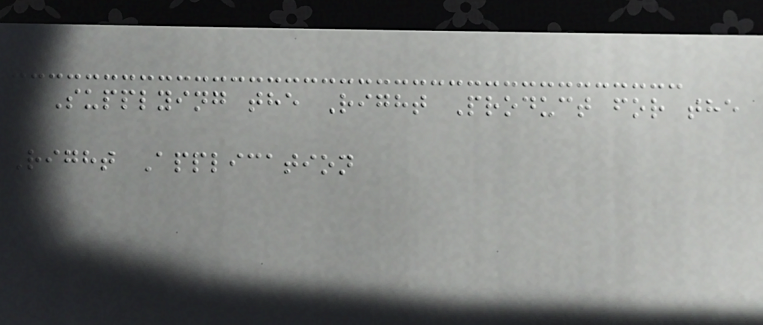Supplying the Right Product for the
Right Application
